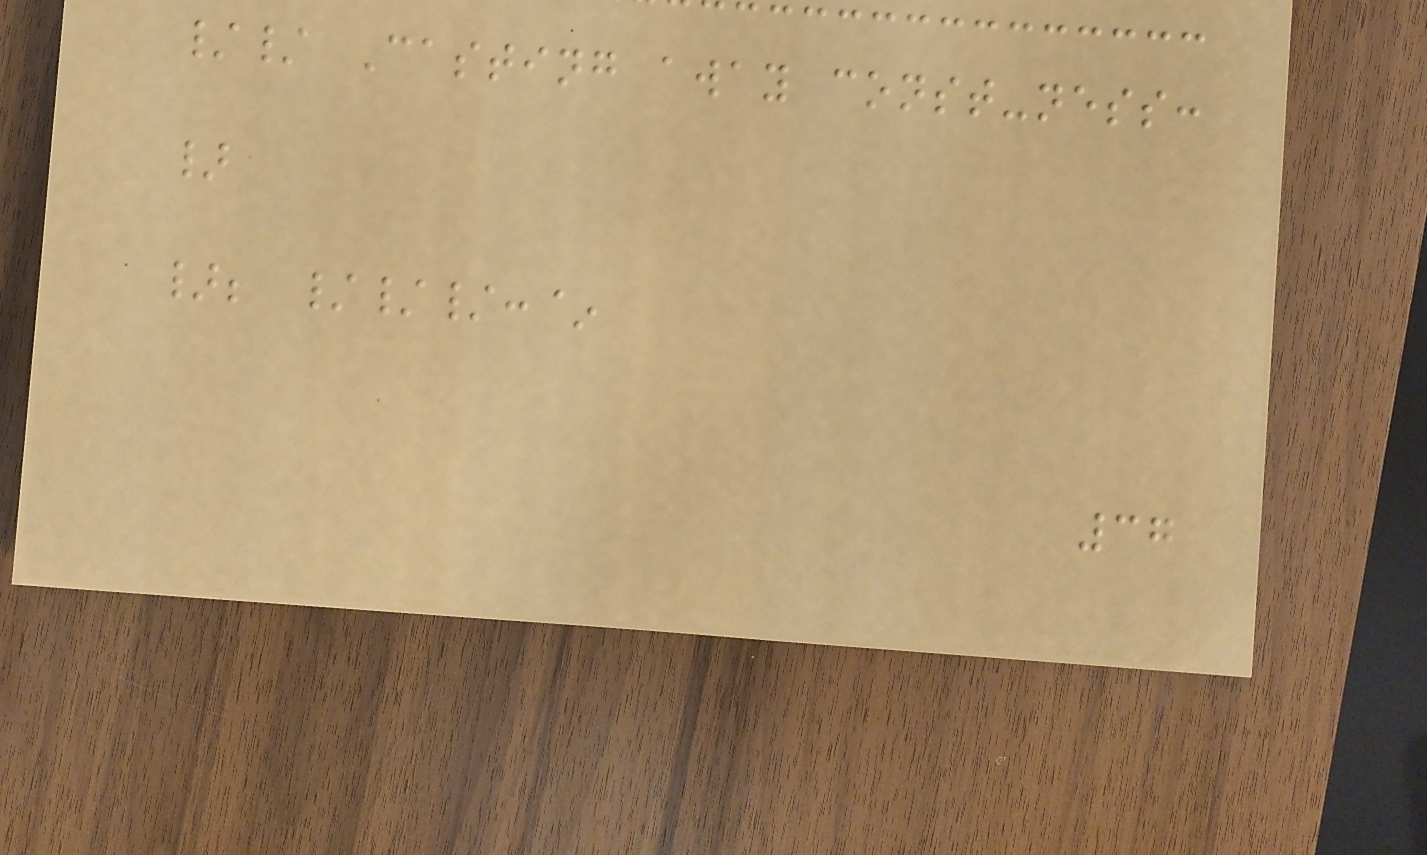// Casting away const-ness:
}
}; ///:~
37
